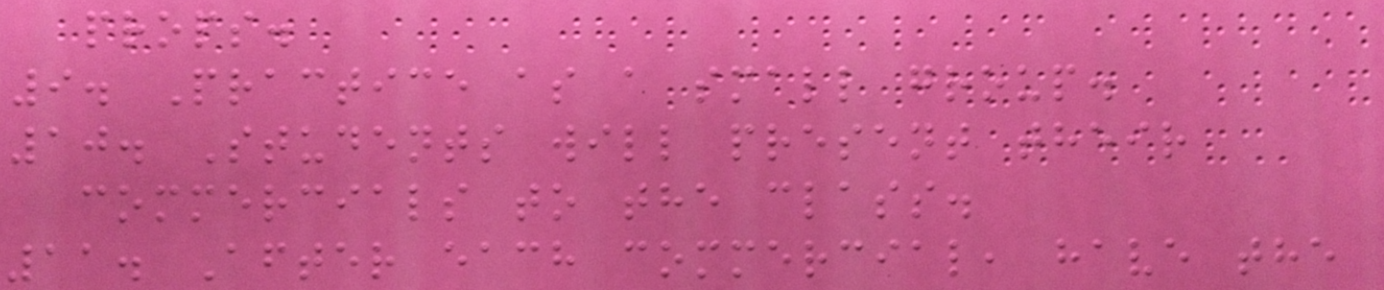props.
9. Practice as a small group.
10. Students will present their
commercials to the class.
11. After each commercial, have the
